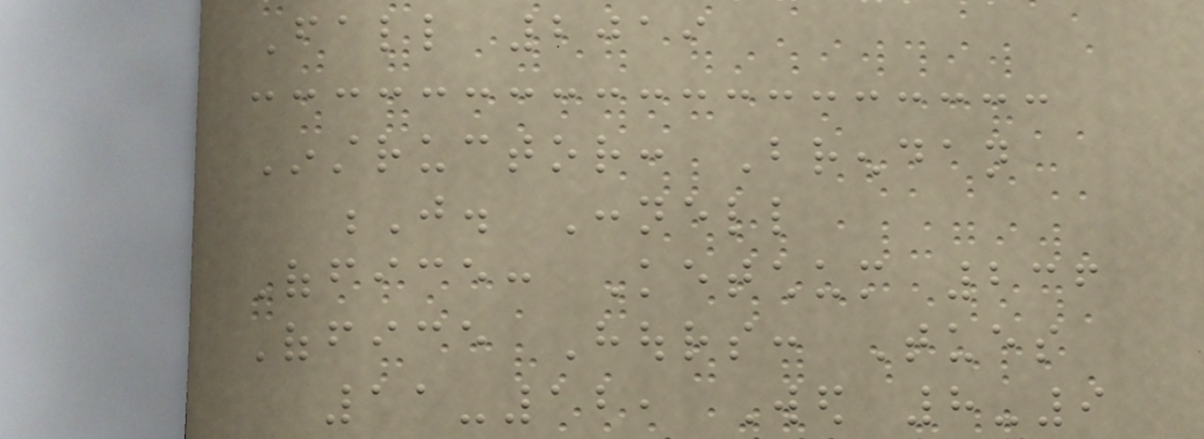Fall 2019
Instructor: Brendan
J. Connell
Office: Ketchum 236
Office Hours: Tues
11-12, Wed 8-9
